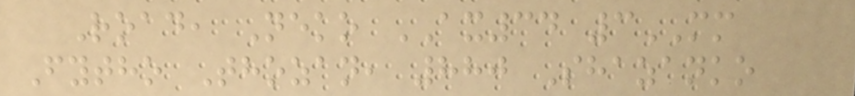Road, Neko AX34 3MM
Fytho Thozan, 880 Shazanko
